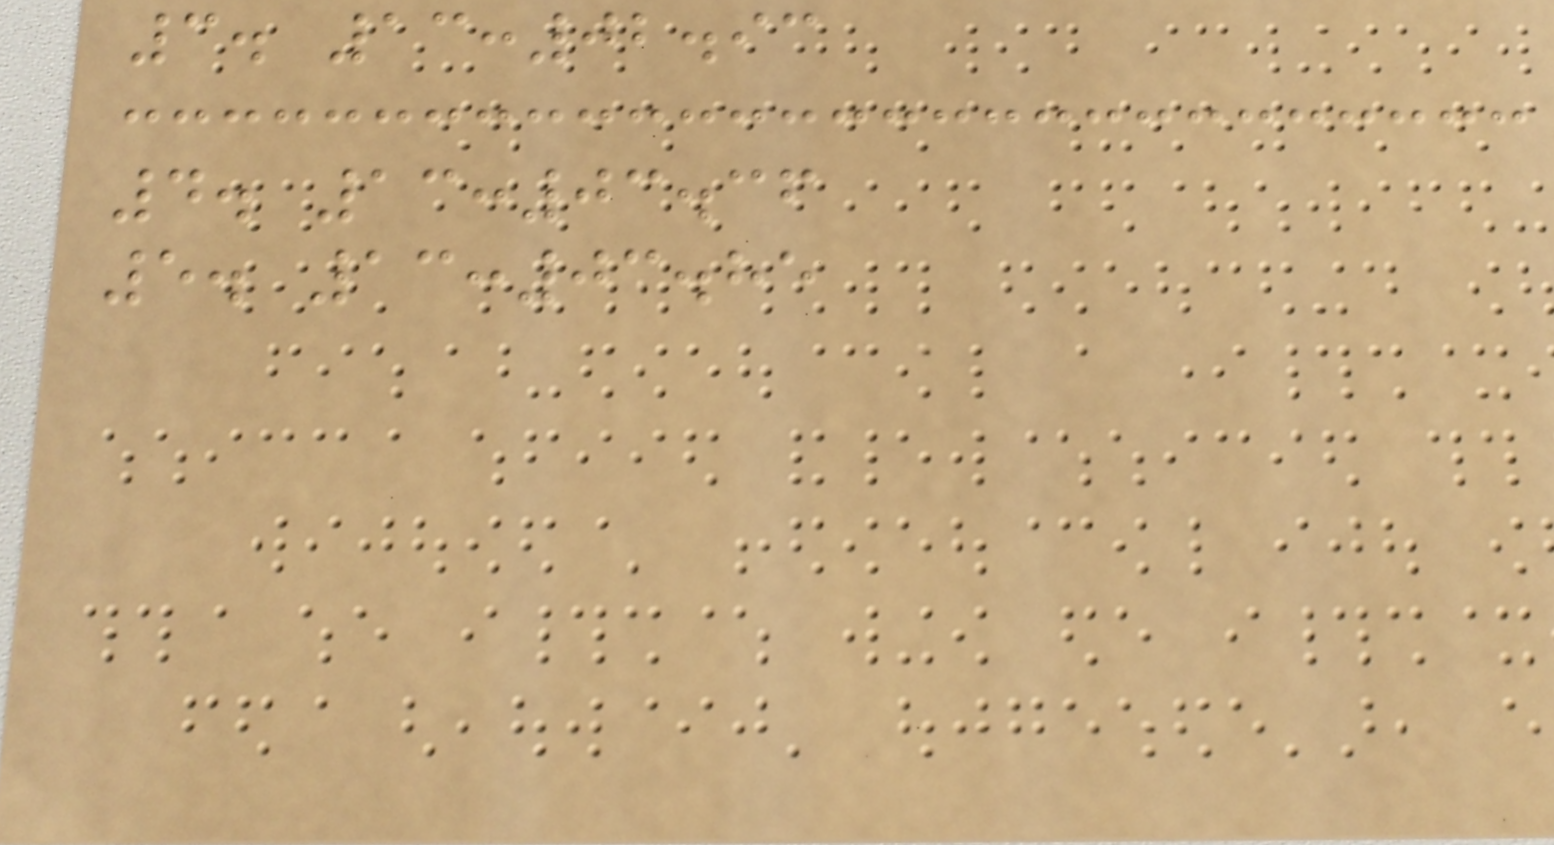3. 13:02.93
4. 13:03.36
5. 13:03.85
